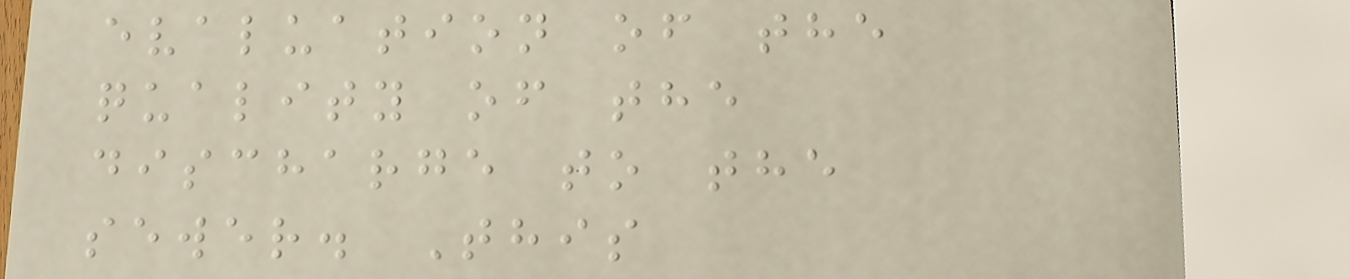evaluation of the
quality of the
discharge to the
sewer. This
